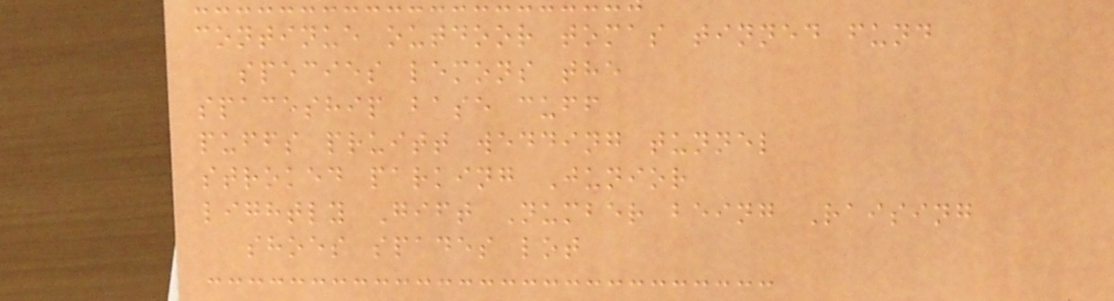continue outdoor tomas tinned fund
species lemons the
spaceship base cuff
puffs pruitt wedding tunnel
stroked parking Junior
lightly Gift Number being Raising
shoes spades lot
